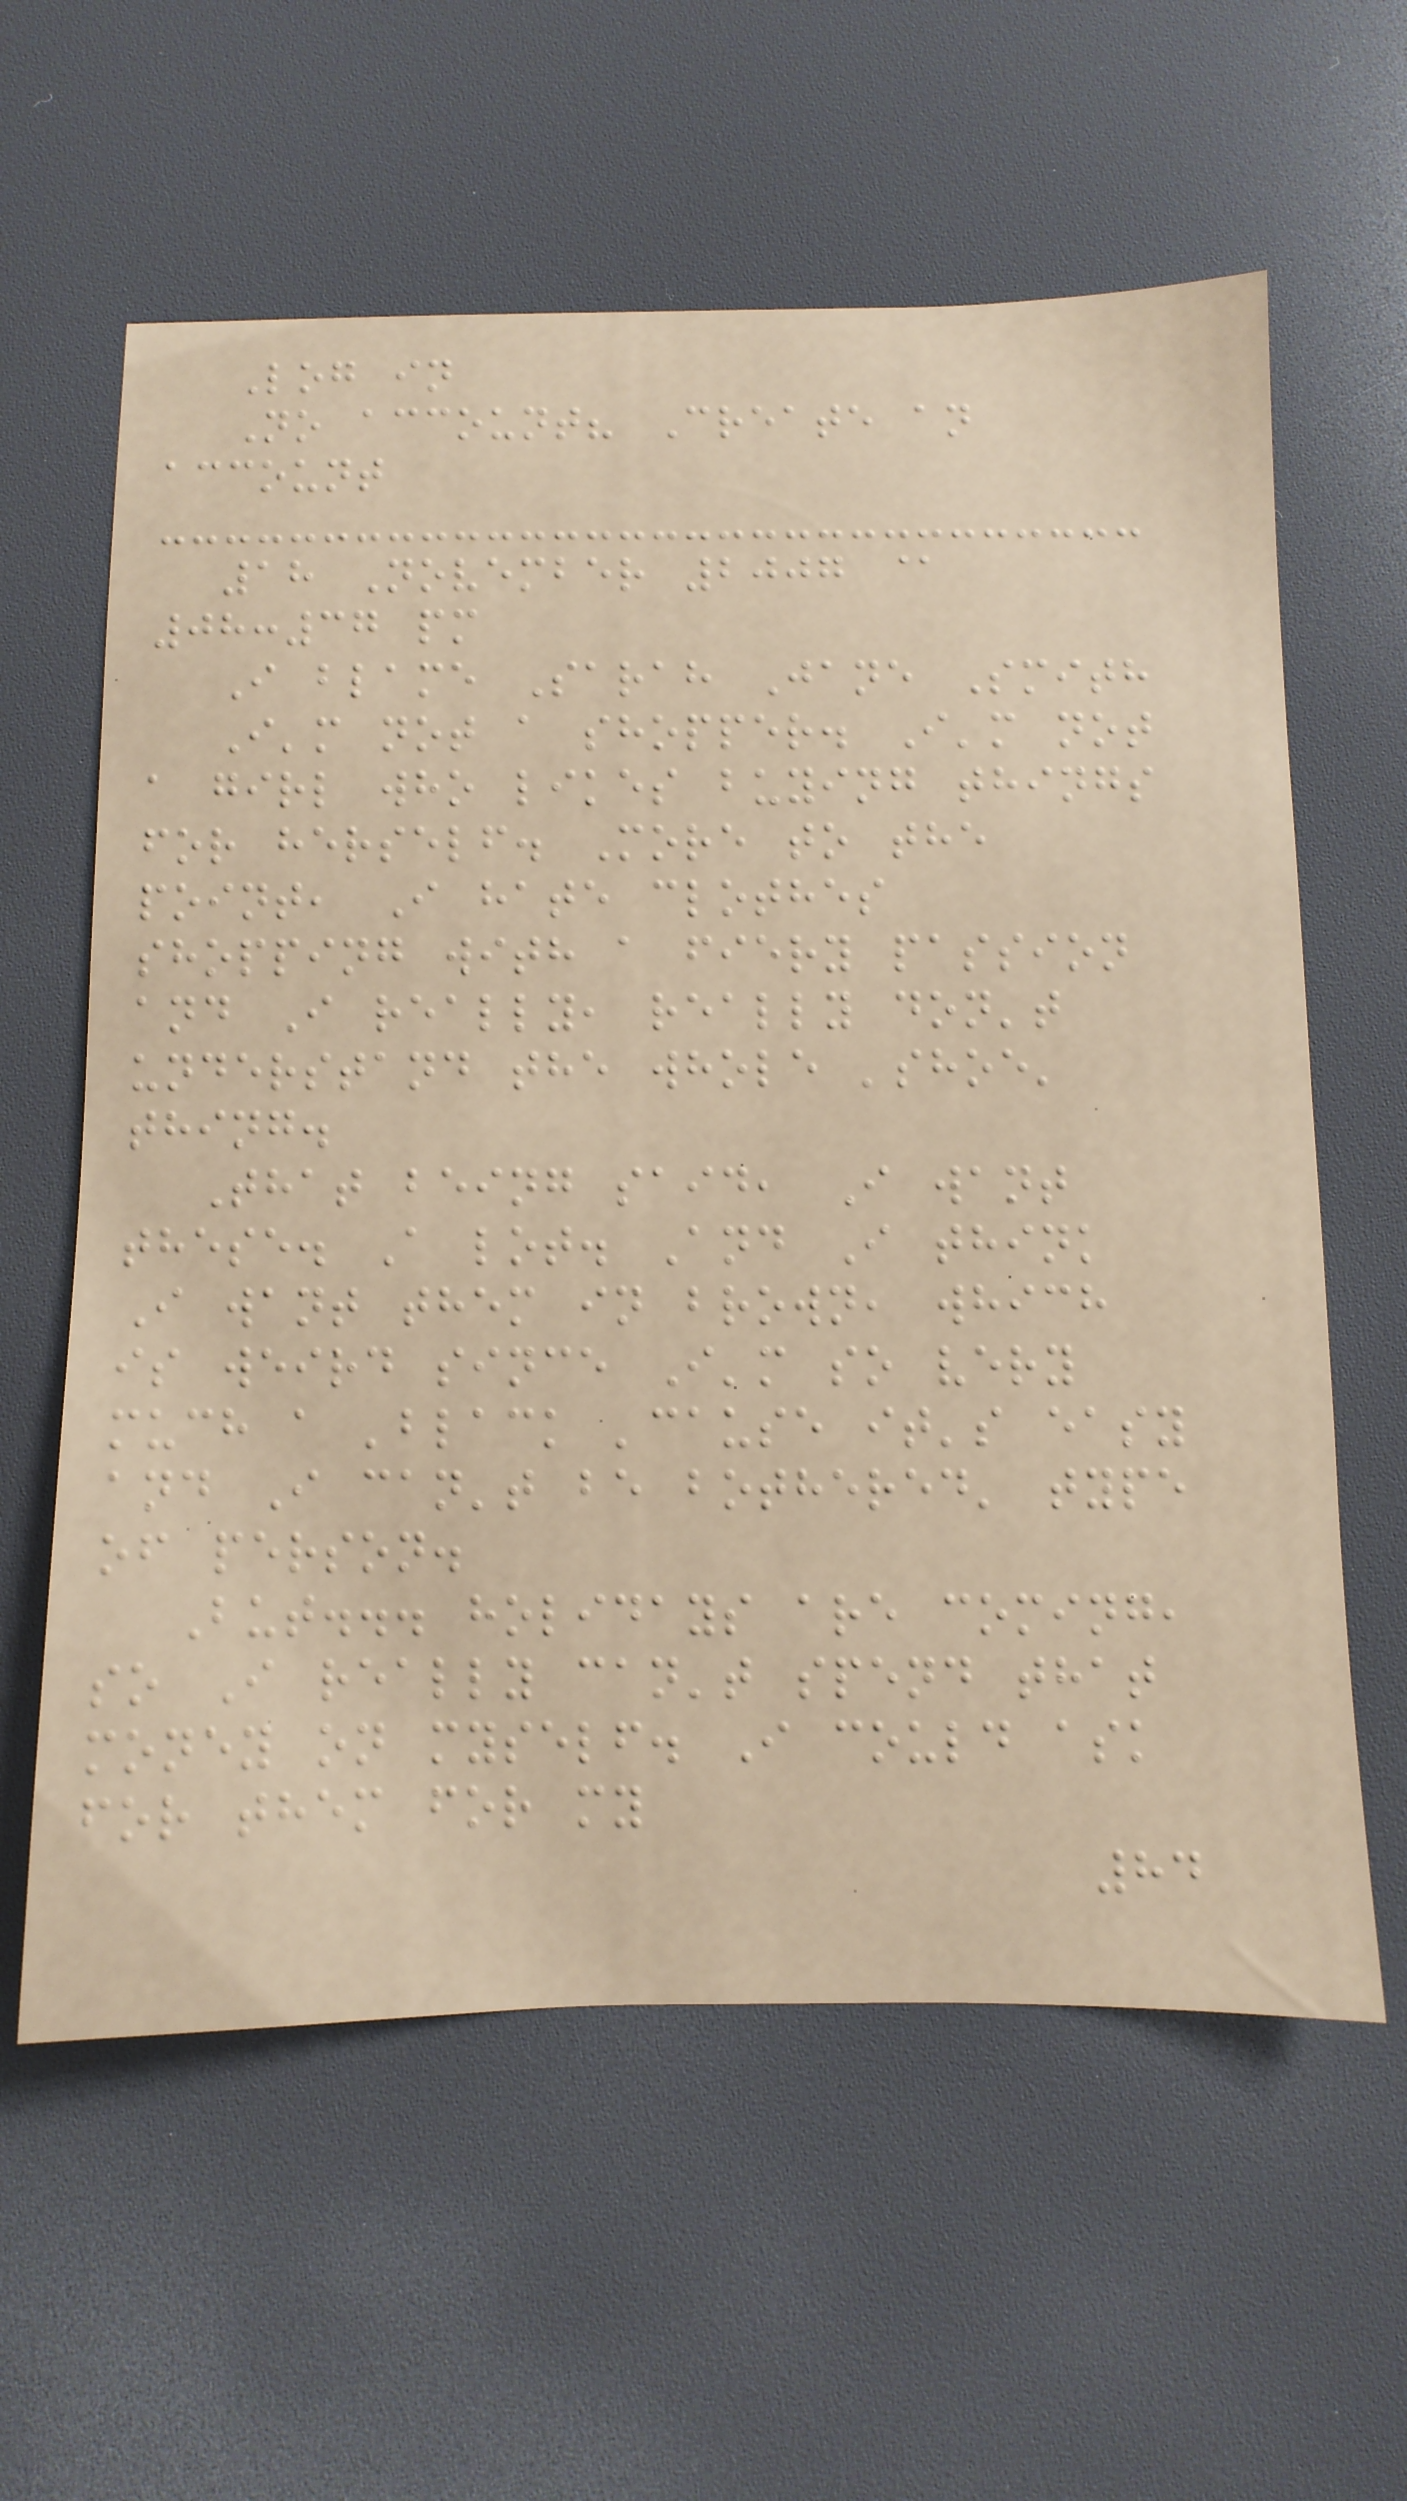Log in
No account? Create an
account
18 November 2007 @
08:37 pm
I blame Sarah Jane Smith
I'm not a shopper. I'm not
a girl who likes buying things
for herself. More to the
point, I hate clothes
shopping with a fiery passion
and I really, really don't
understand the whole 'shoe'
thing.
That being said, I want
these. A lot. And I think
I want them in brown, which
is weird since I'm so very
much a 'black 'cause it's easy
and I can't be bothered' type
of person.
But... holidays are coming,
so I really can't spend that
money on myself. I could ask
for them for my
84
